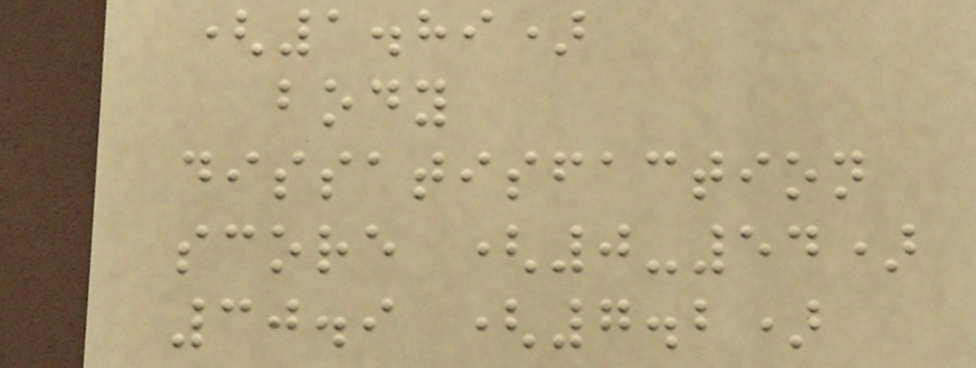(1.89)
body
dissatisfaction
score (0-54)
30.9 (7.2)
